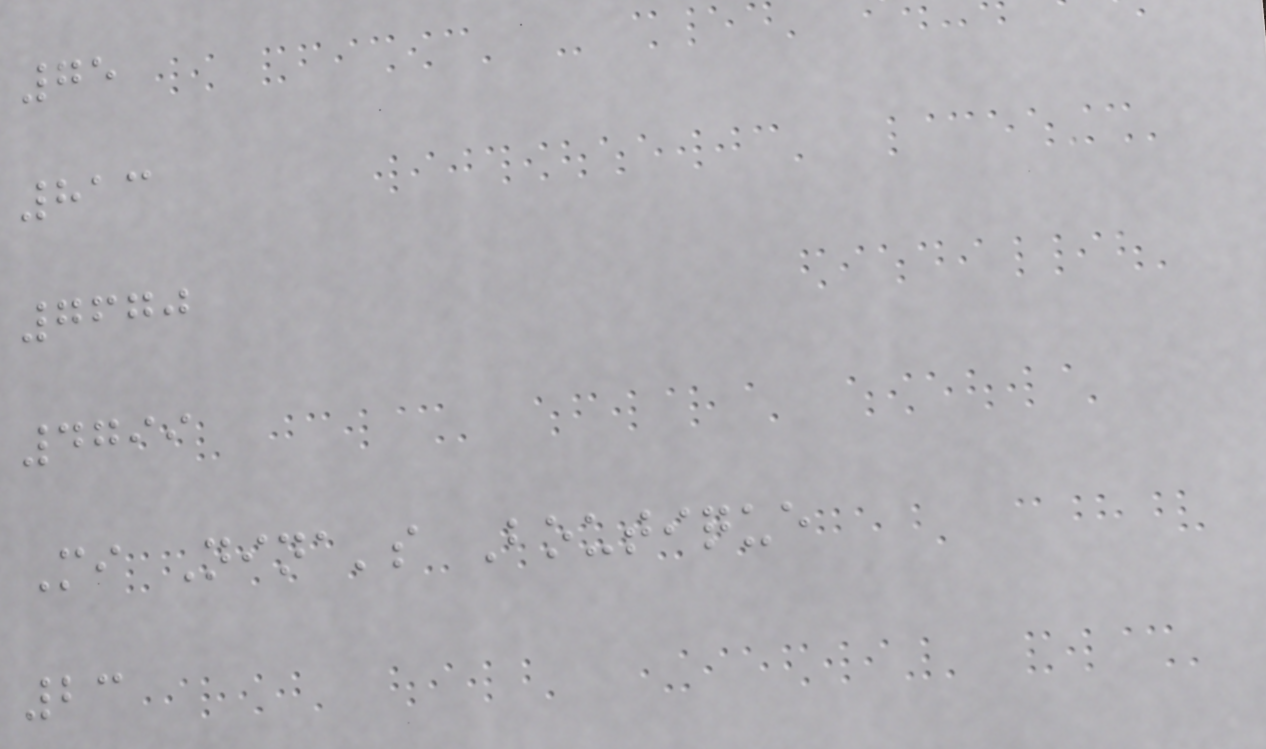75
813
7670
4799
Mi Nina's Boutique
23
